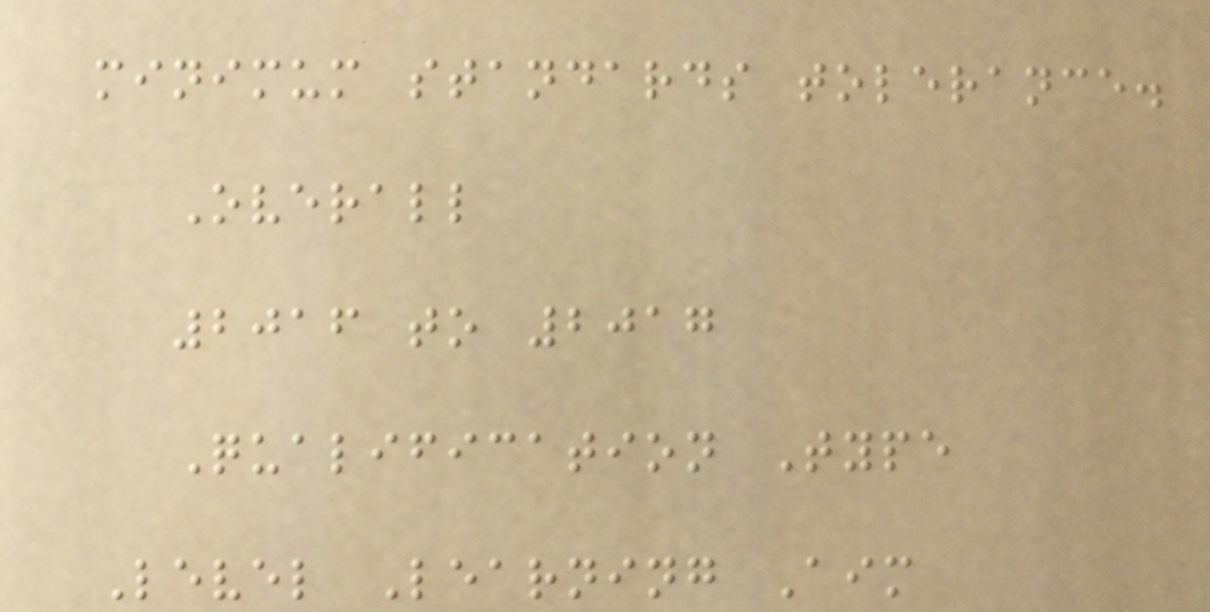minimum standards tolerance.
Overall
2016 to 2017
Qualification Type
Level Learning Aim
